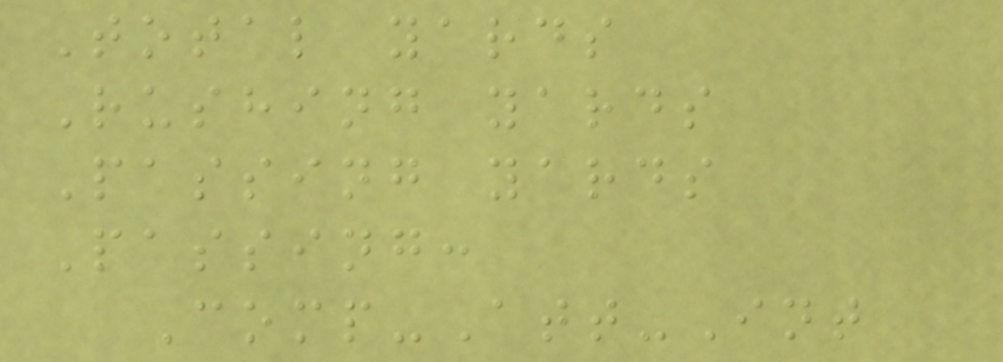Total yards
Rushing yards
Passing yards
Passing:
Comp-Att-Int
